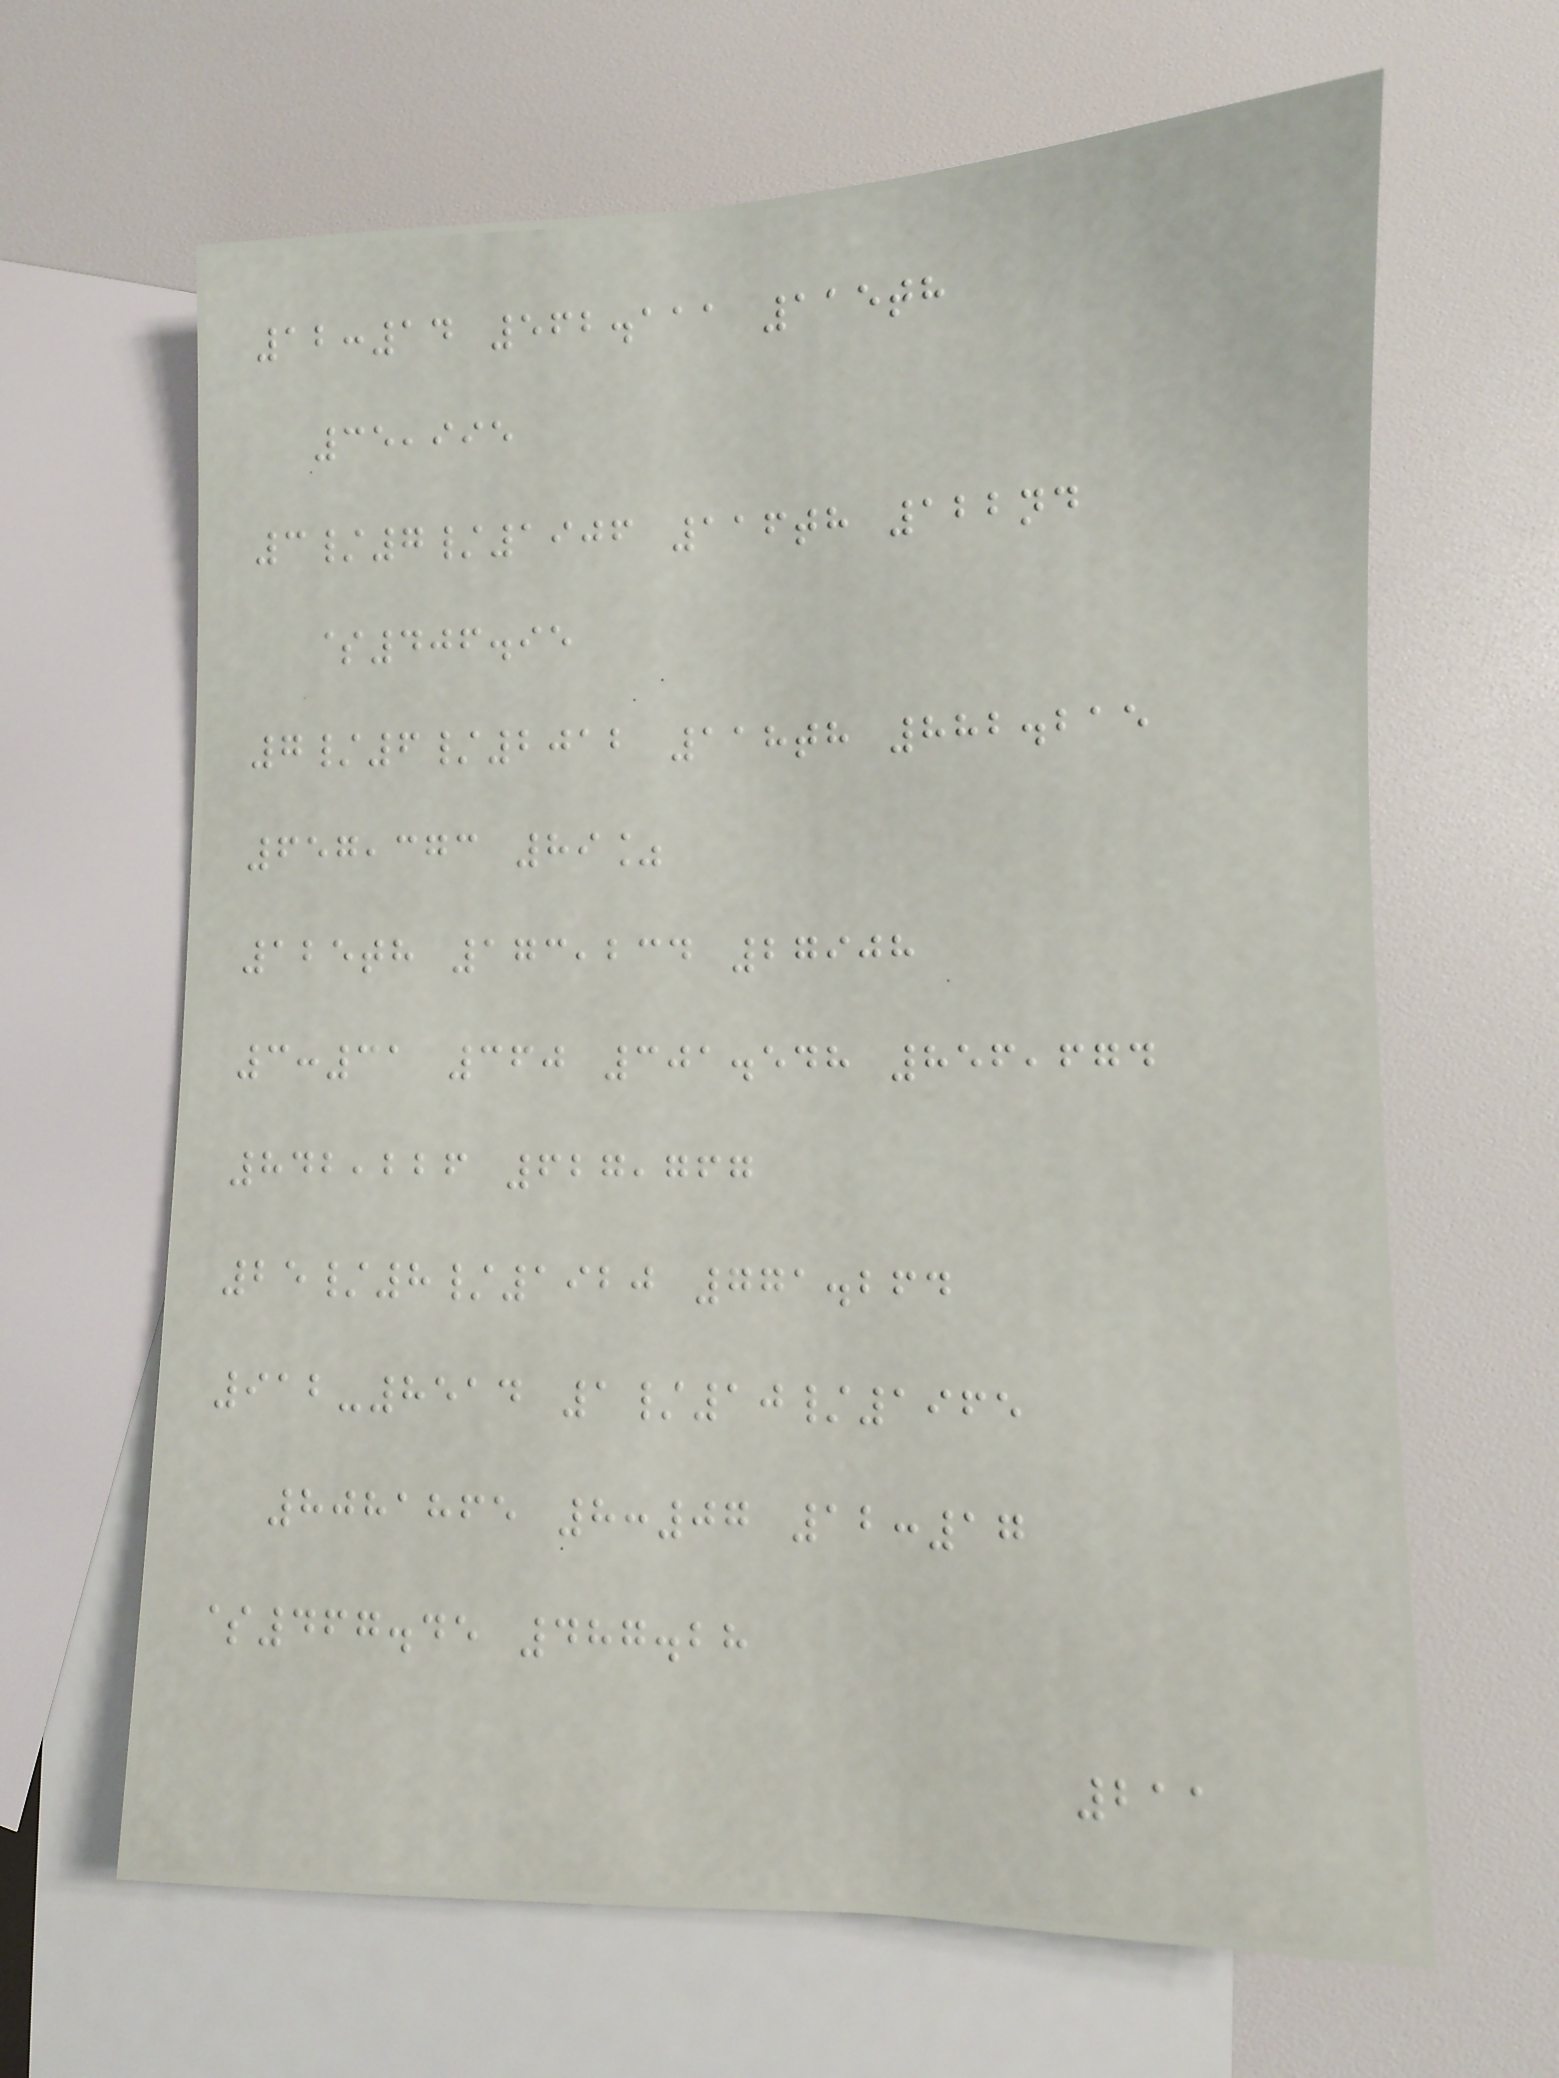12:14 562.111 115th
35,995
3/7/1906 116th 122nd
$406.95
7/6/2012 118th 882.215
657,373 89%
125th 173,234 27908
3:31 360 301.548 856,674
842,226 627,767
25/8/1920 771.264
912-8514 1/10/1965
8081865 8:07 12:17
$467.45 487.28
211
